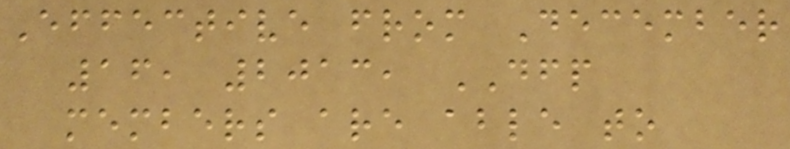Effective from December
16, 2013, DFP
members are able to
